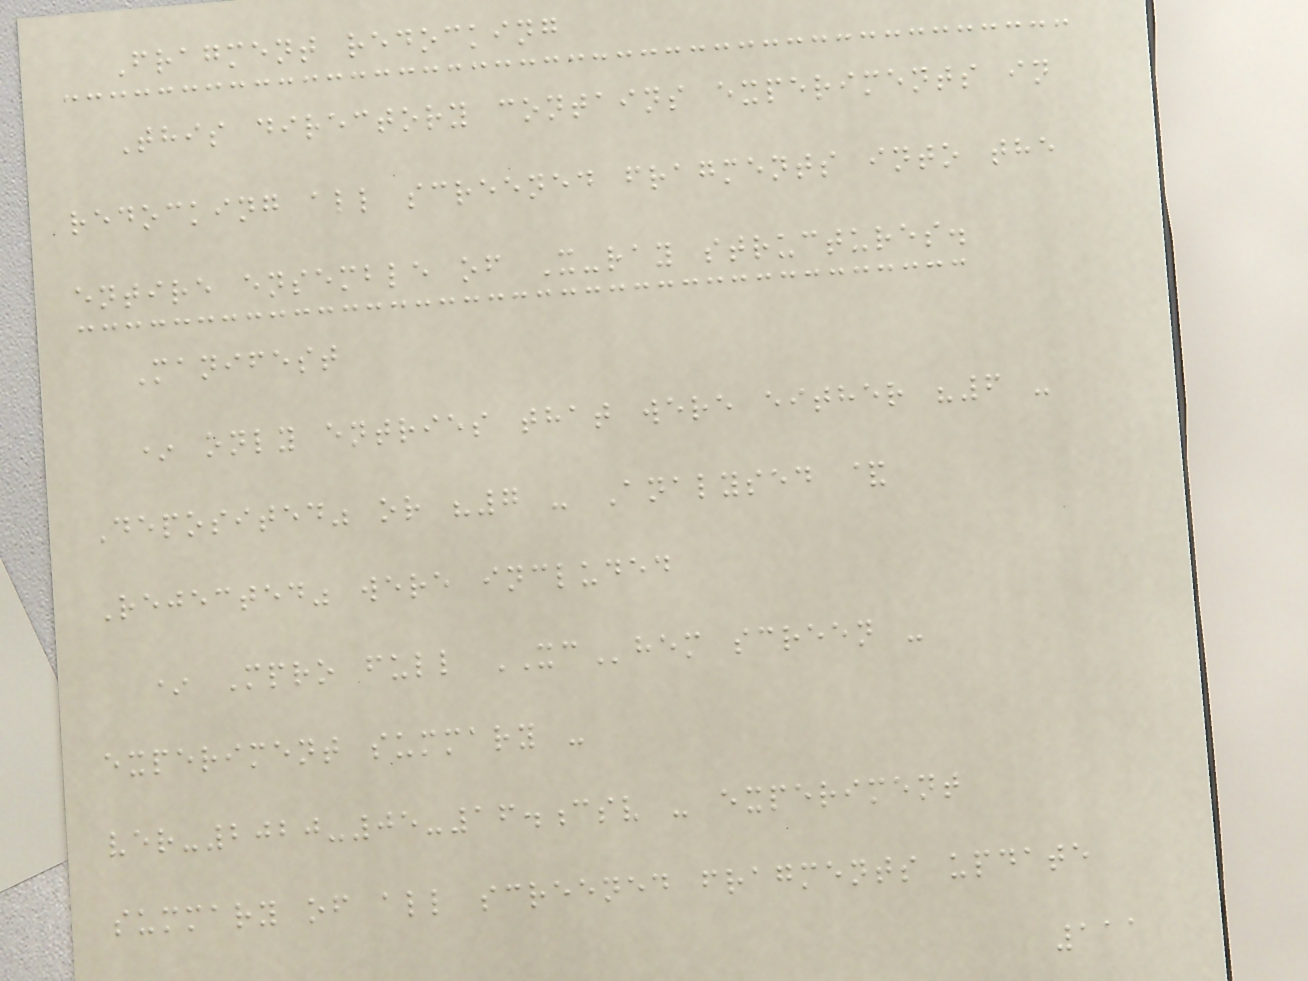Fragment redocking
This directory contains experiments in
redocking all screened fragments into the
entire ensemble of X-ray structures.
Manifest
* only entries that were either "6 -
Deposited" or "7 - Analysed &
Rejected" were included
* Mpro full XChem screen -
experiment summary -
ver-2020-05-16.csv - experiment
summary of all screened fragments update
111
